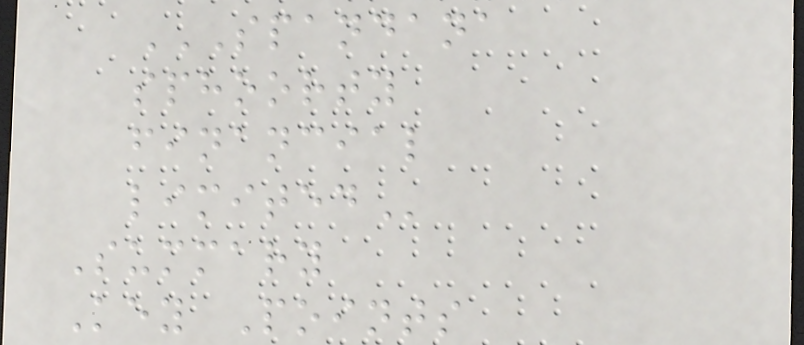SPANDANA
SPHOORTY
FINANCIAL
LIMITED
Summary
Key Points
